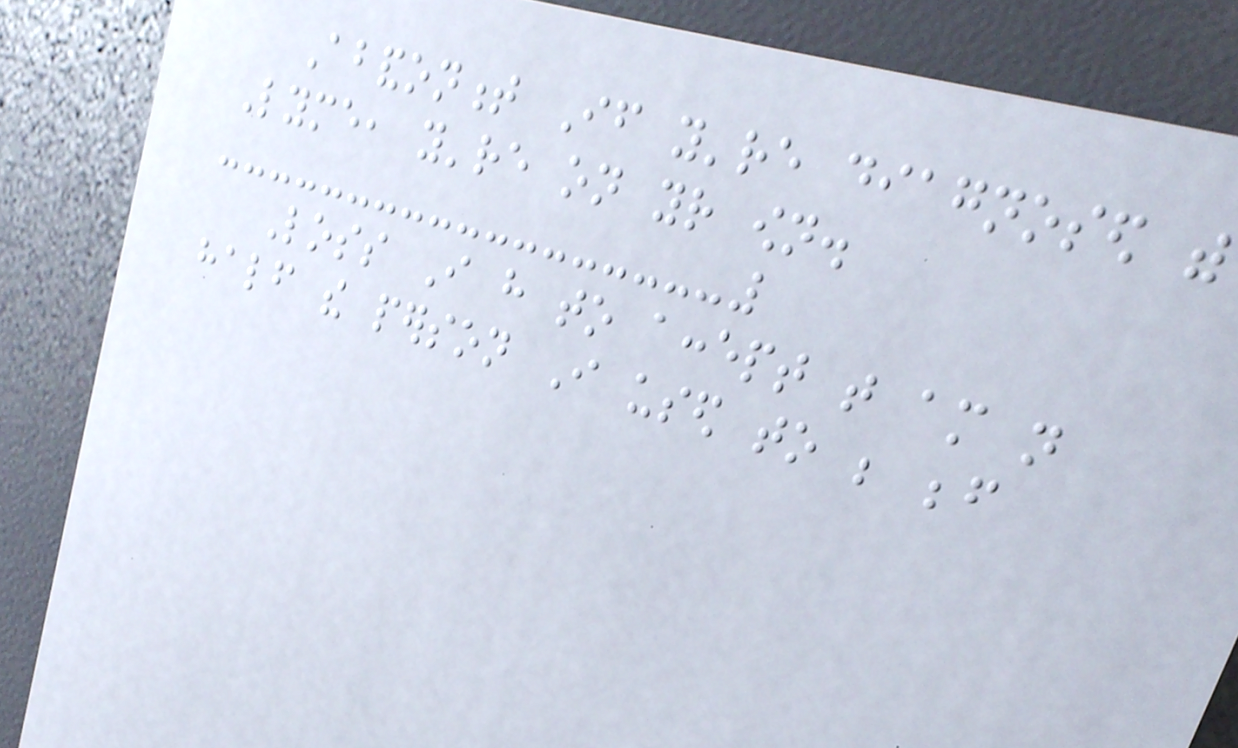Abandonment If you're diagnosed with
Lyme, you're on your own.
Loss I have to accept that am not
half the person I used to be before
